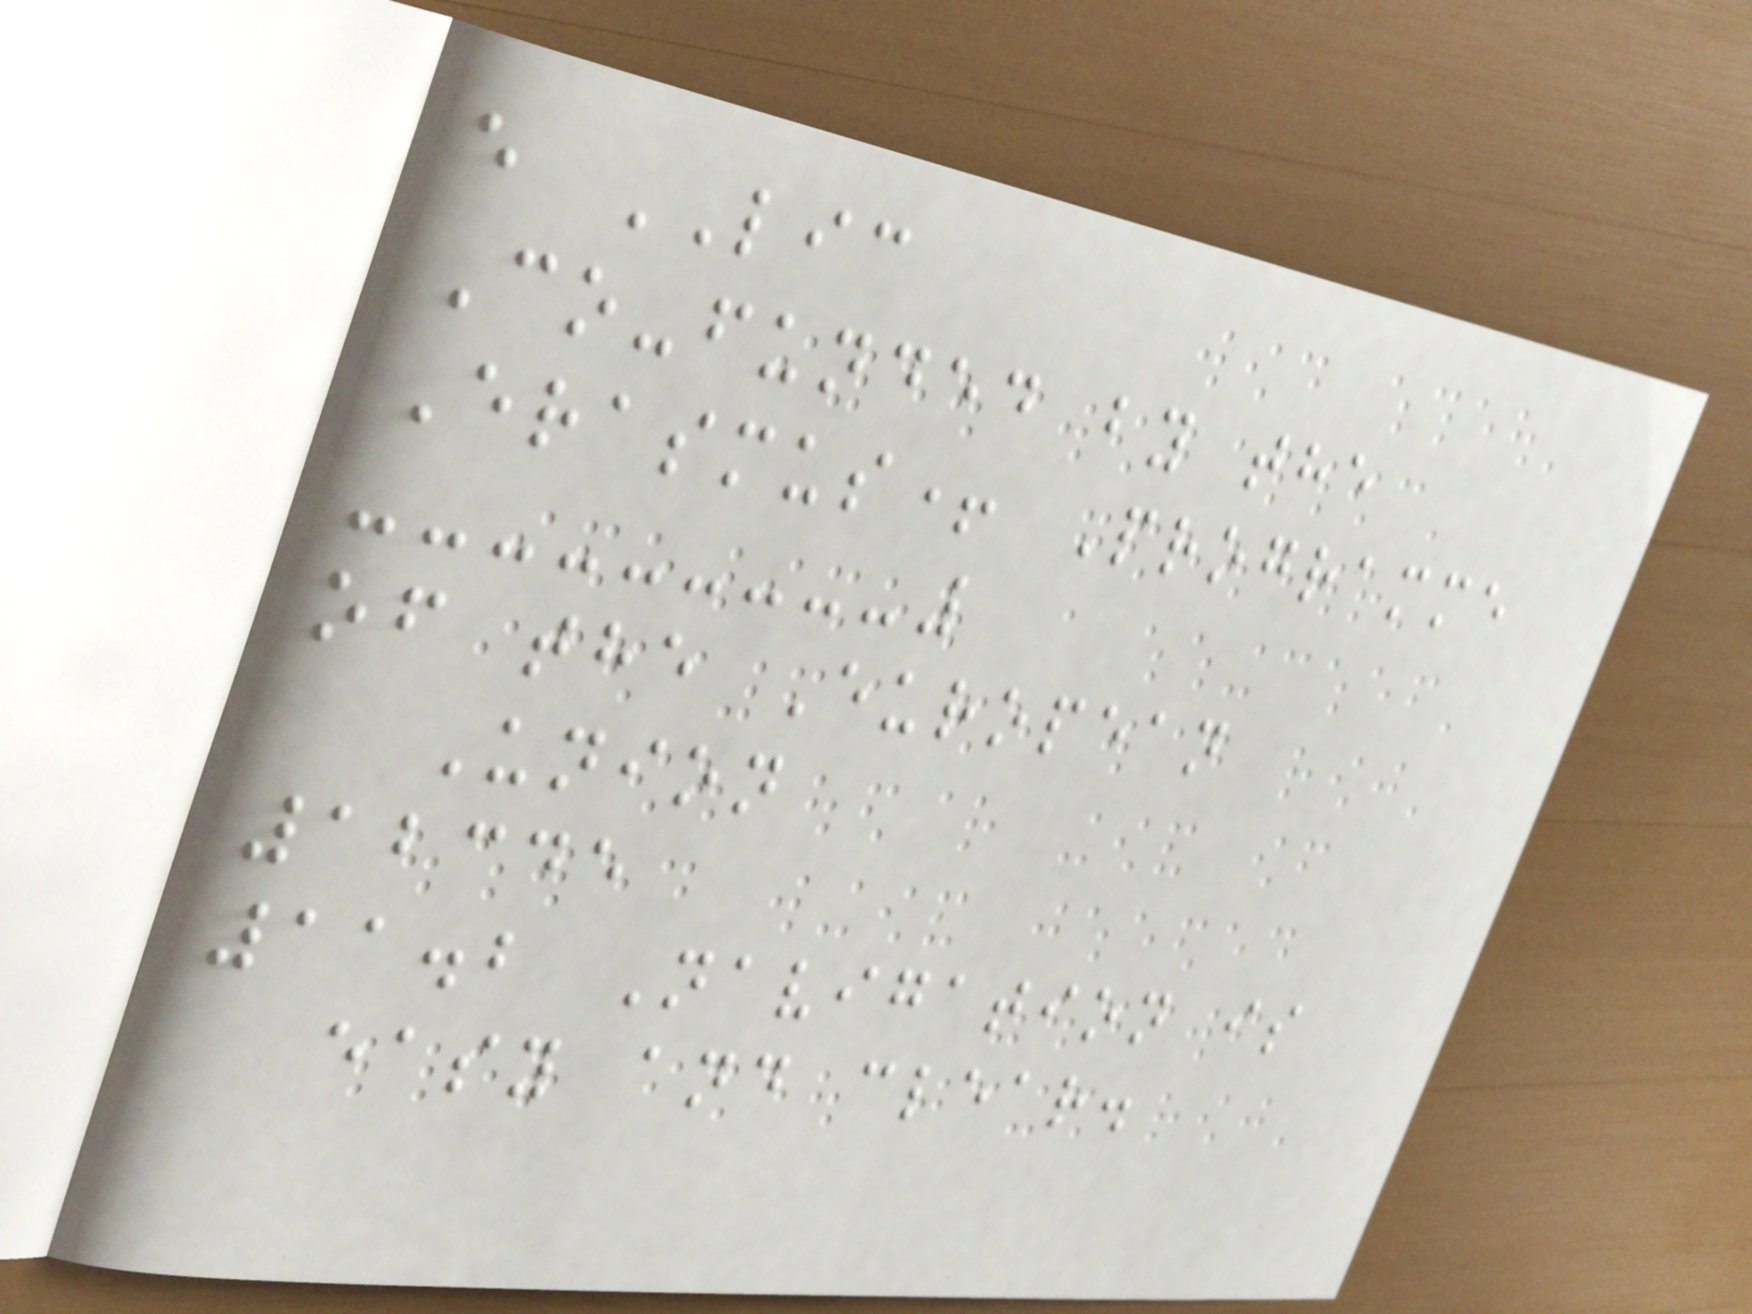e LIC
Co-funded by the
Erasmus+ Programme
of the European
Union
12345
11.2 Navigation is
easy and clear.
